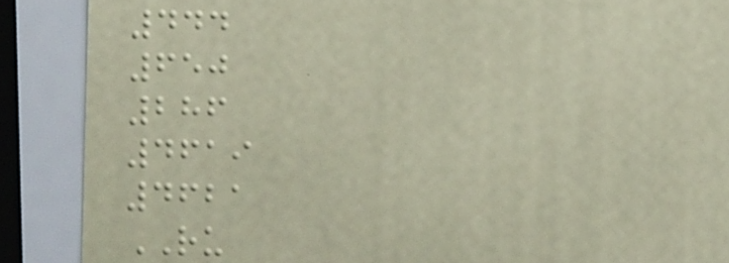444
650
286
4619
4621
RU
